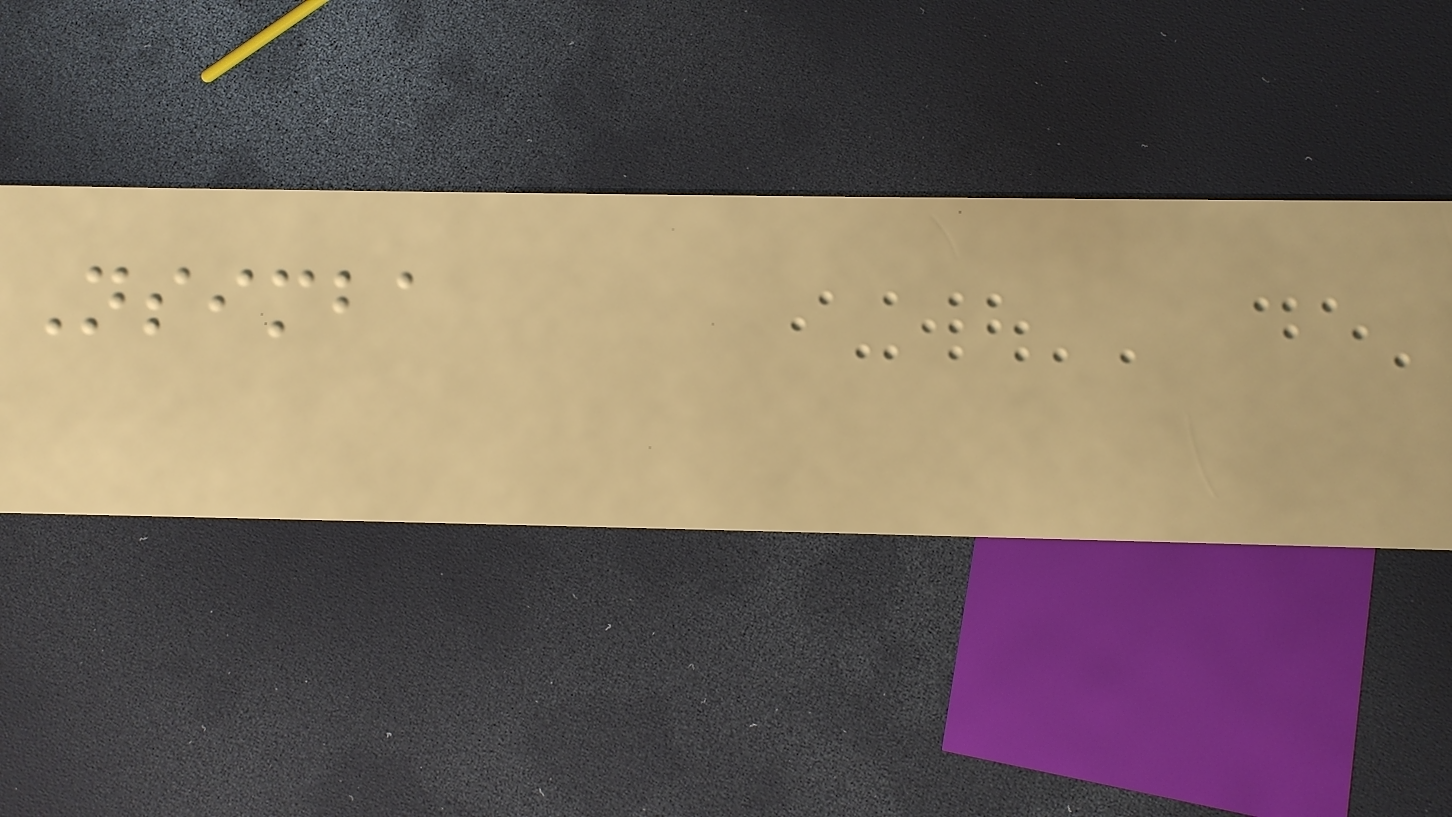Nsimba
